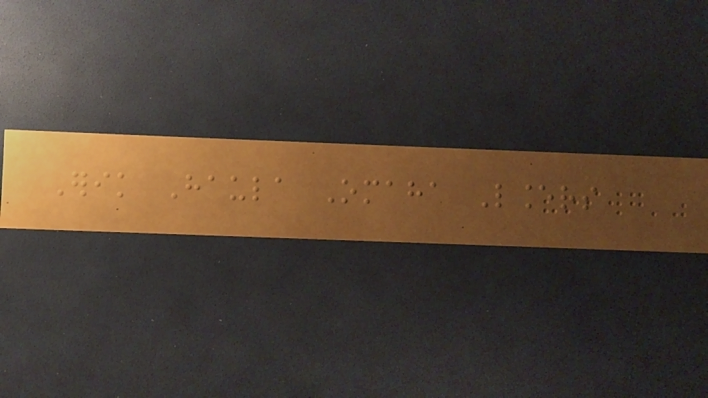Erik Haula Omaha Lancers
